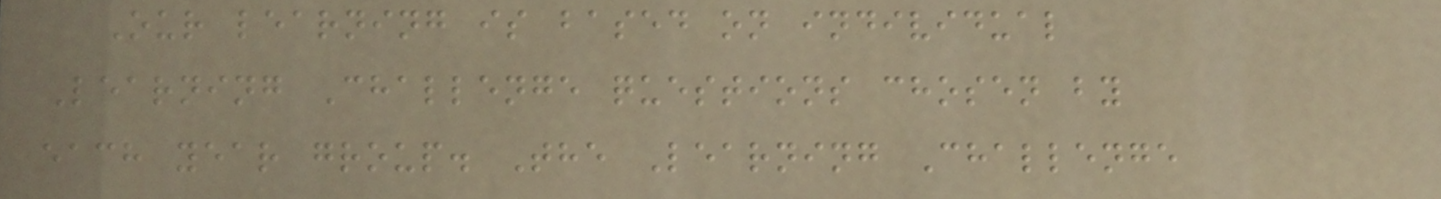Our learning is based on individual
Learning Challenge questions chosen by
each year group. The Learning Challenge
